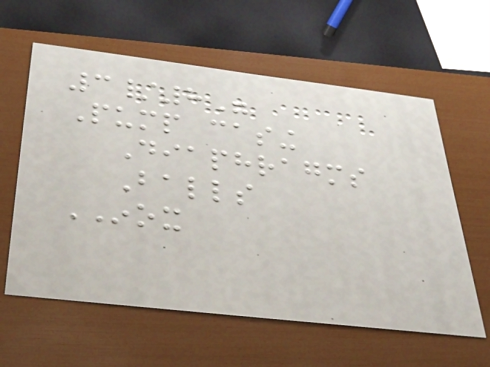3/8"
Pump casing
Diaphragms
Balls
INOX
